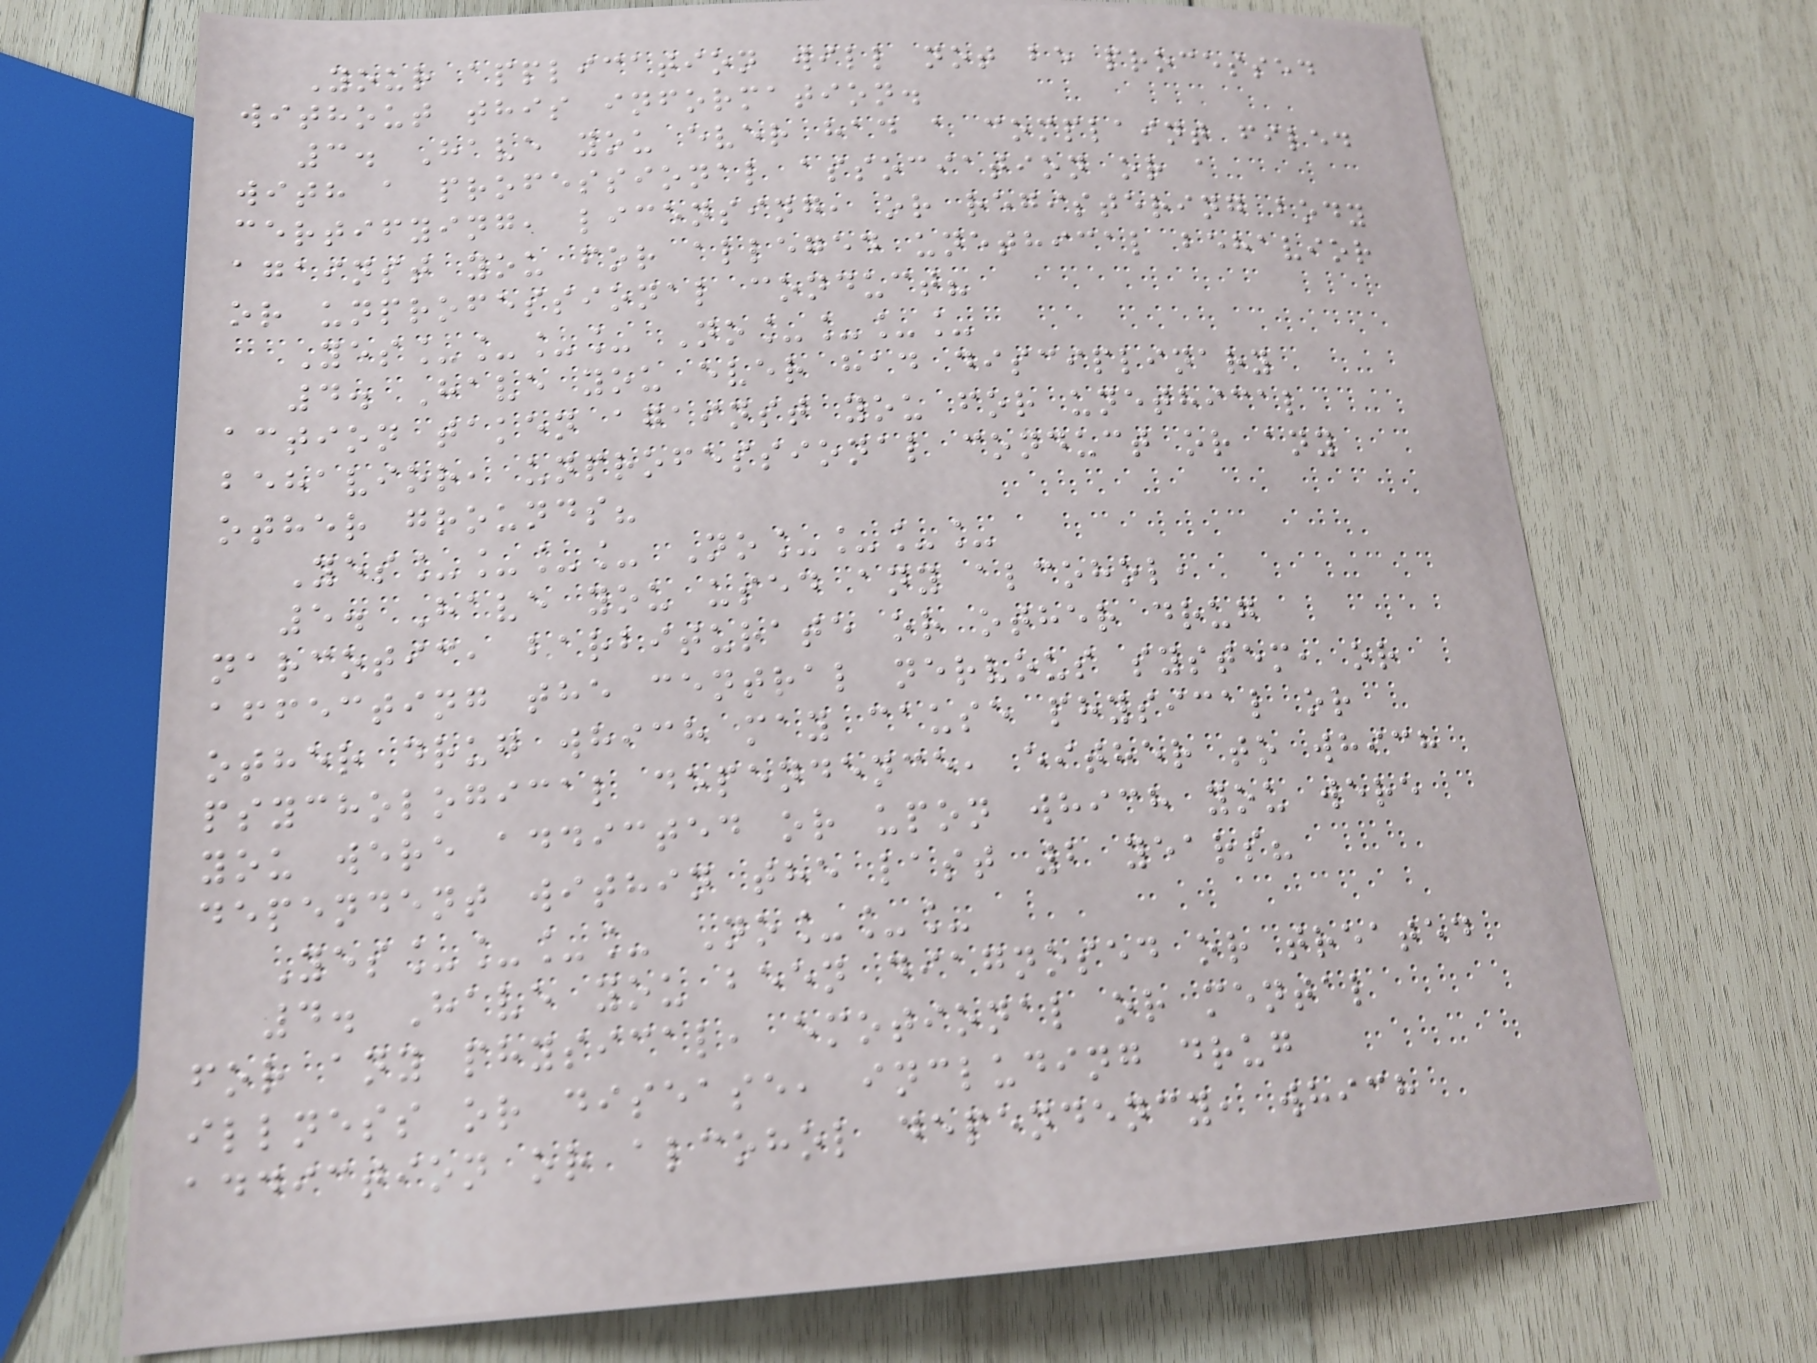Your application will not be processed
without this information.
3. Have you ever had a complaint filed
with a professional association or a
certifying, licensing, or registering body
against you for alleged unethical behavior
or unprofessional conduct?
Yes____ No____
4. Have you ever had disciplinary
action taken against you for unethical
behavior, unprofessional conduct or any
other grounds?
Yes____ No____
5. Have you used any alcohol,
narcotic, barbiturate or other drug
affecting the central nervous system, or
other drug which may cause physical or
psychological dependence, either to which
you were addicted or upon which you were
dependent within the last 2 years?
Yes____ No___
4. Have you been diagnosed or treated
for any physical, emotional or mental
illness or disease, including drug
addiction or alcohol dependency, which
